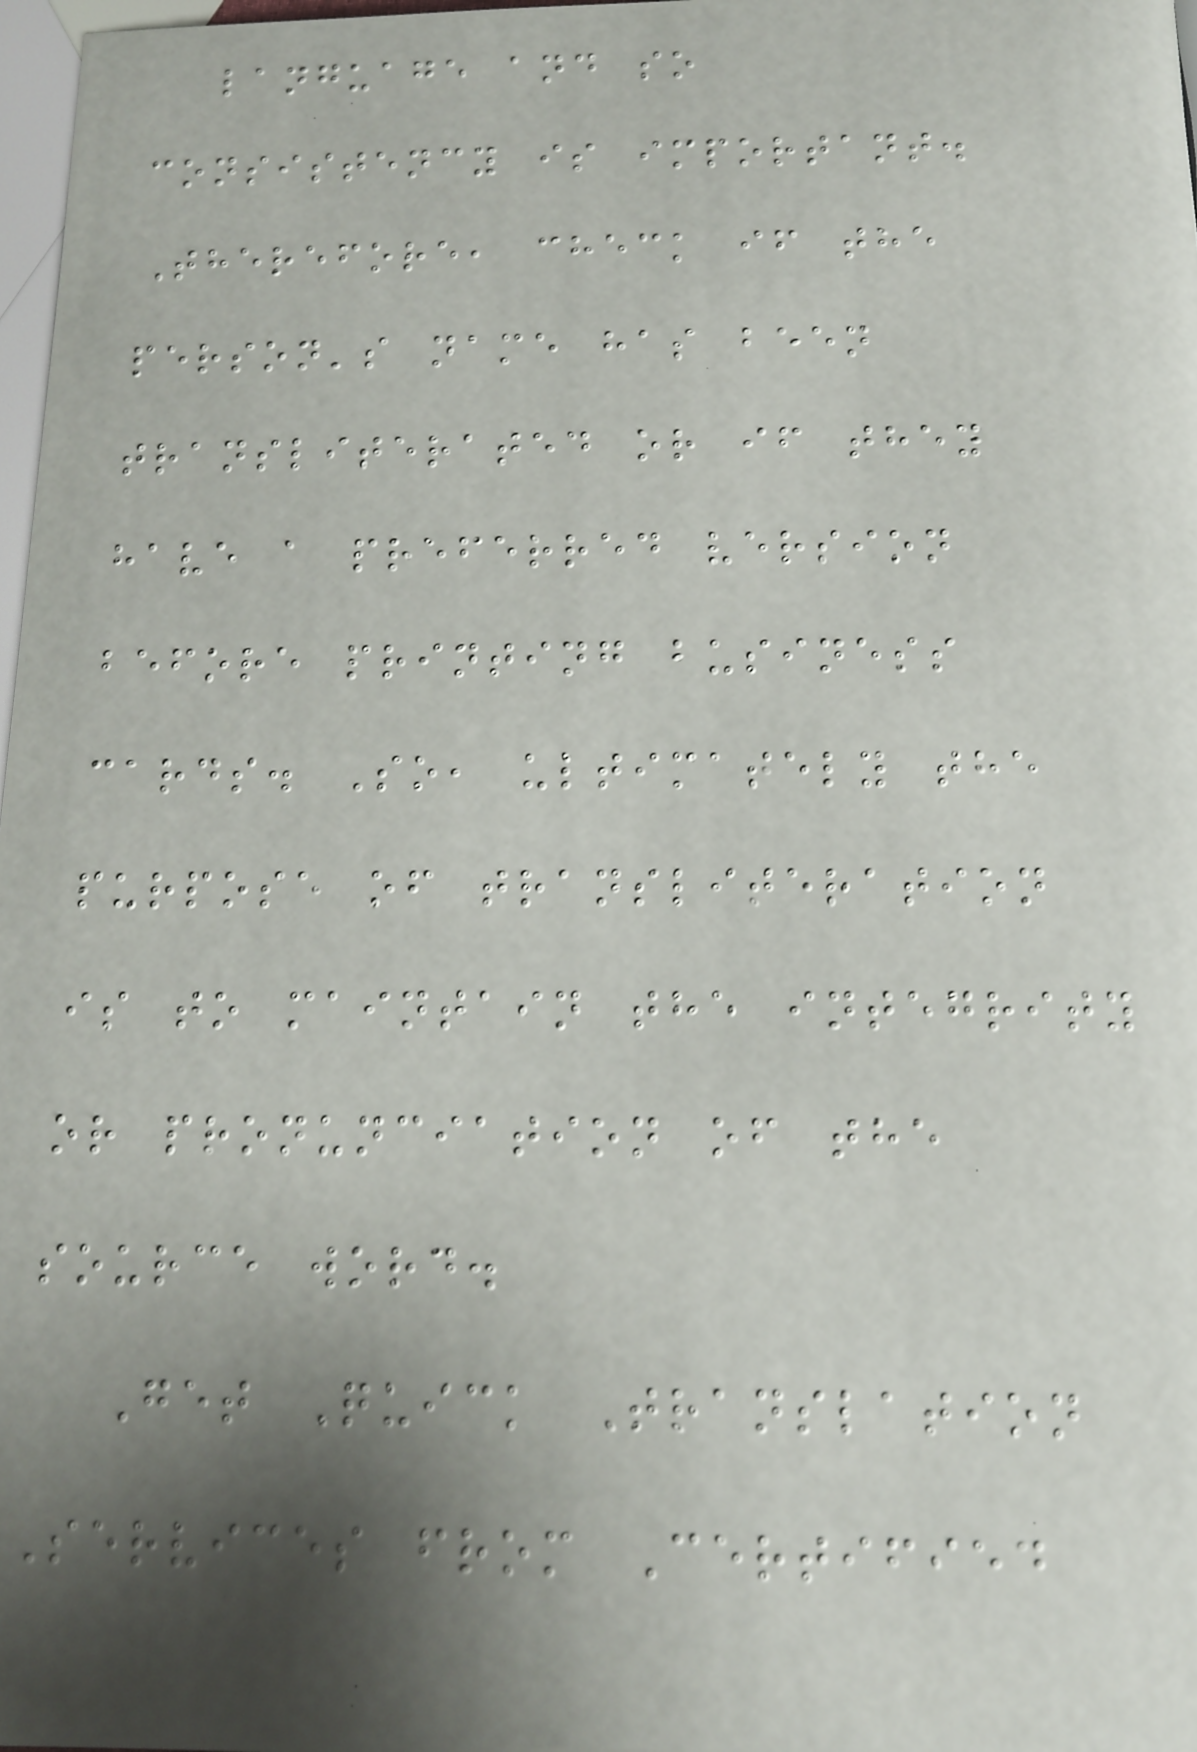language and so
consistency is important.
Therefore, check if the
person's name has been
transliterated or if they
have a preferred version
before printing business
cards. So, ultimately the
purpose of transliteration
is to maintain the integrity
or pronunciation of the
source word.
Get Quick Translation
Services from Certified
